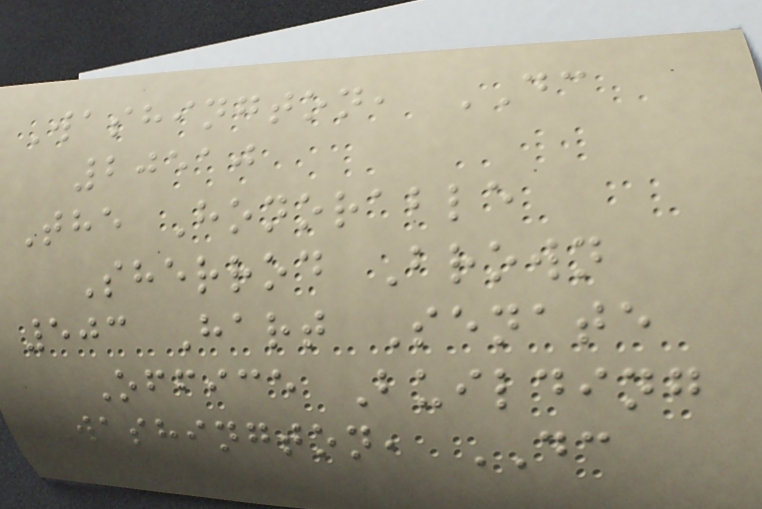Washington, DC
20510
The Honorable
Sherrod Brown
503 Hart Senate
Office Building
Washington, DC
